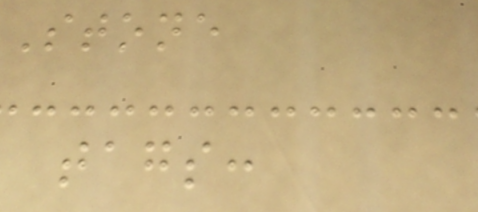Stone
tags:
